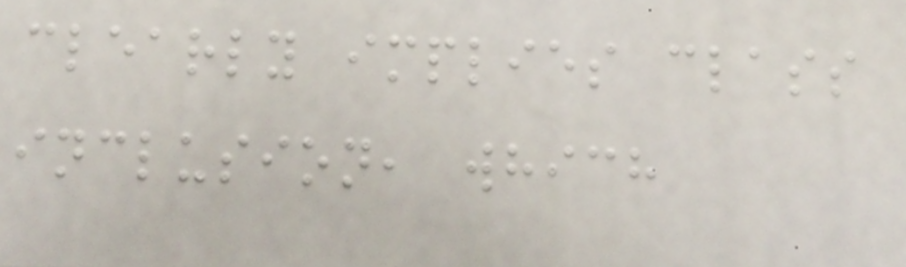clearly implies class
inclusion, which
